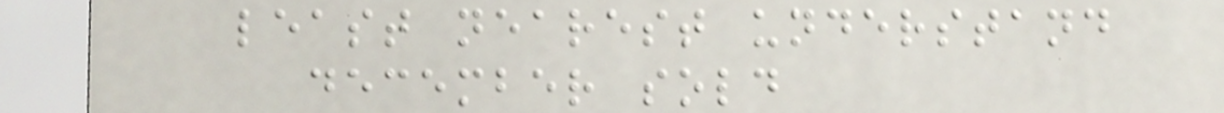least nearest understand
december sold
